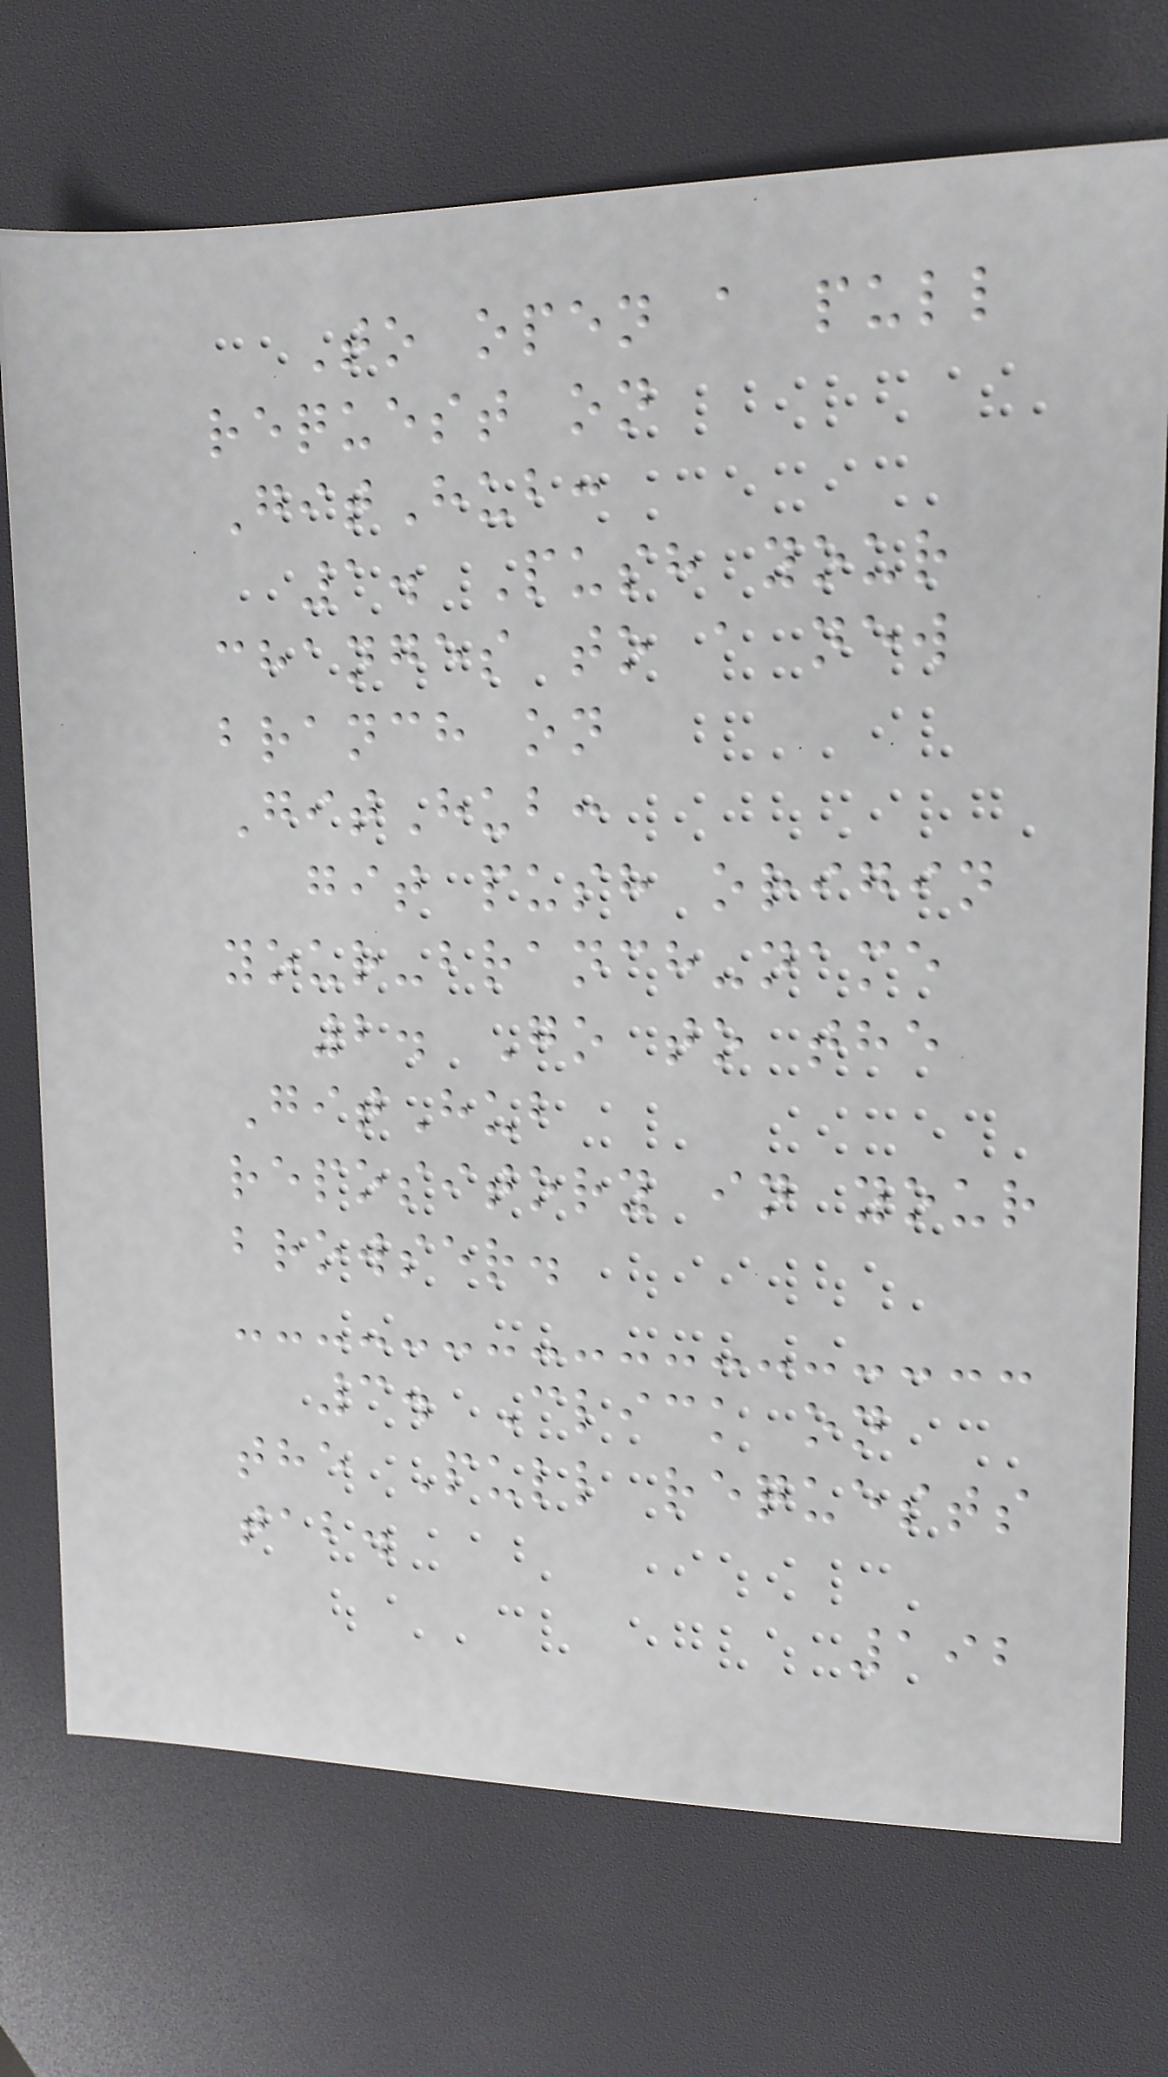To open a pull
request on
GitHub:
1. Push your
changes to a new
branch on
GitHub:
git push origin
your-branch-name
2. Go to the
GitHub
repository in your
browser.
3. Click on
the Pull requests
tab.
192
